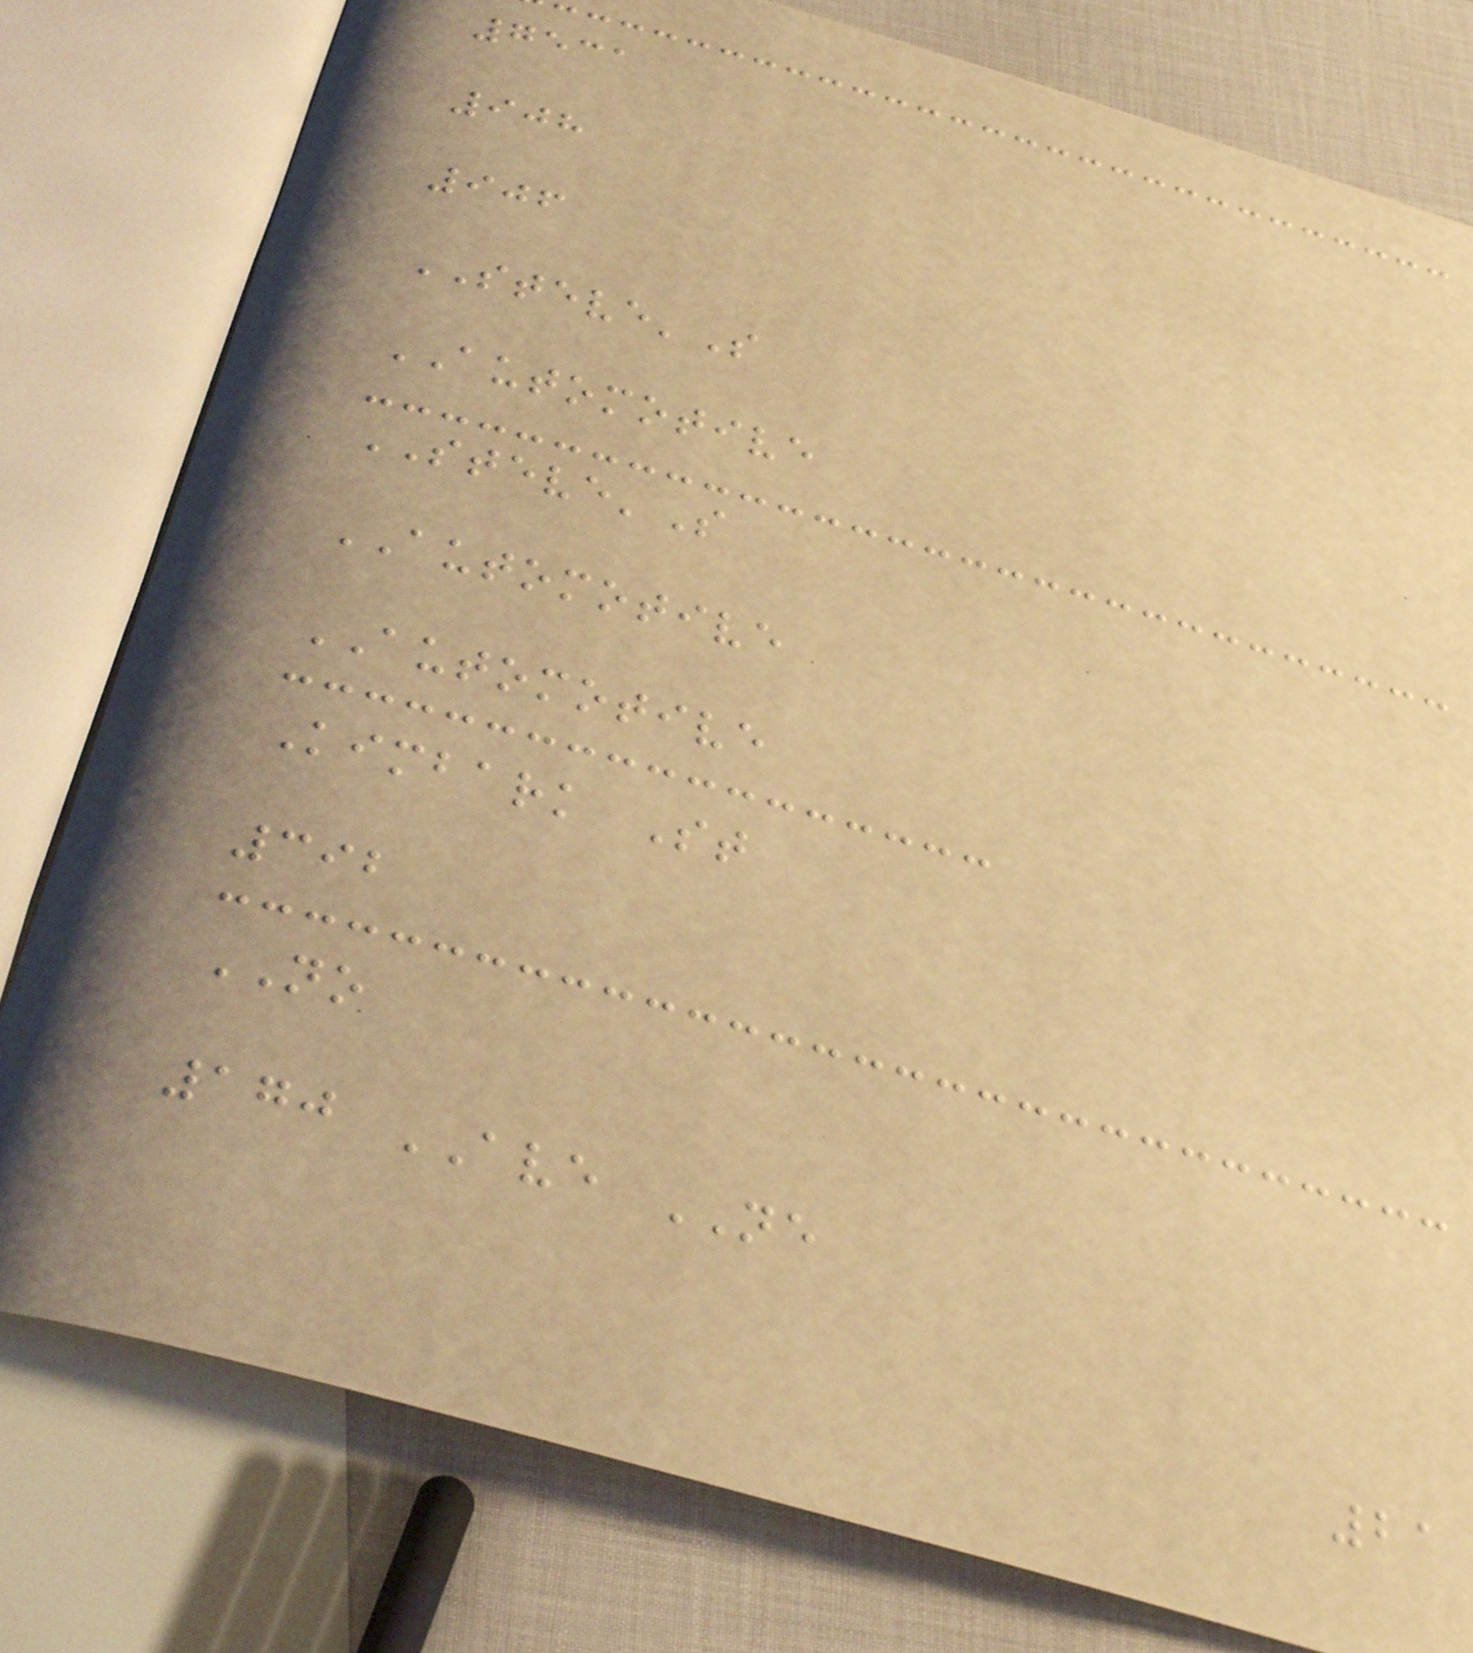7531
908
906
STEVE'S
AUTOMOTIVE
STEVE'S
AUTOMOTIVE
AUTOMOTIVE
Kimbark St
392
NO
170 AVE NE
21
